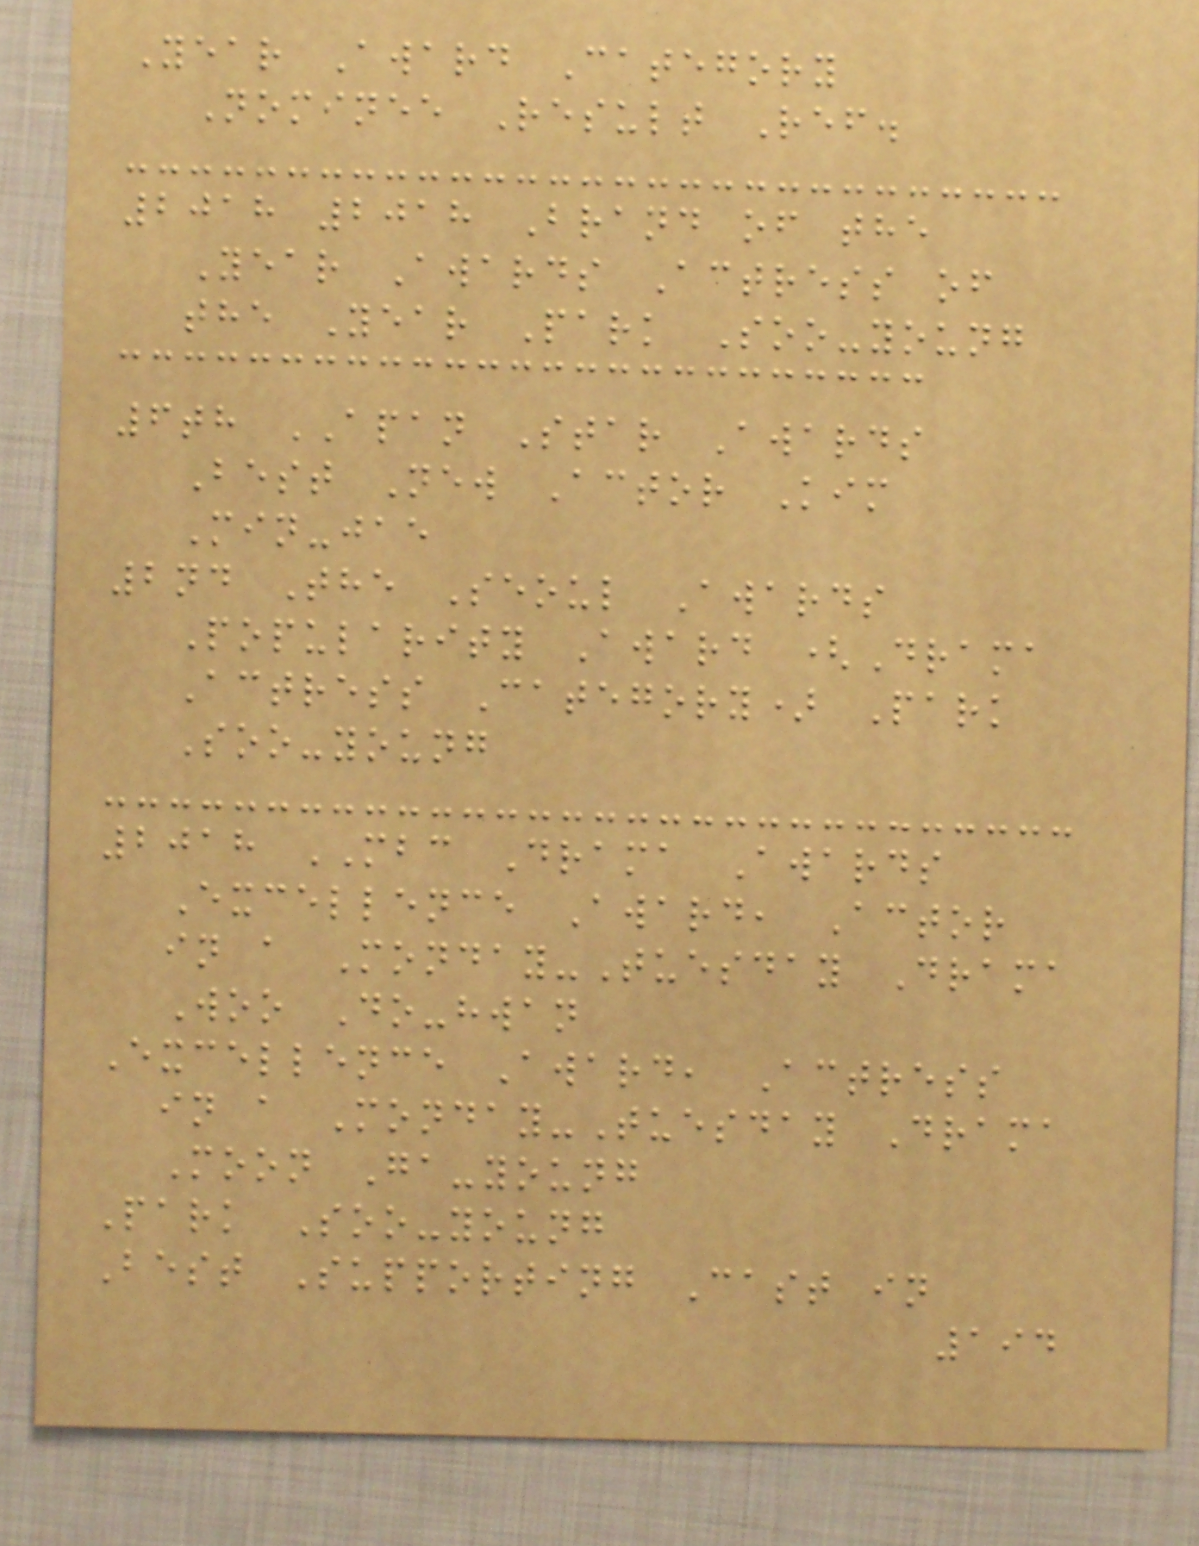Year Award Category
Nominee Result Ref.
2018 2018 Brand of the
Year Awards Actress of
the Year Park Soo-young
6th APAN Star Awards
Best New Actor Kim
Min-jae
2nd The Seoul Awards
Popularity Award (Drama
Actress Category) Park
Soo-young
2018 MBC Drama Awards
Excellence Award, Actor
in a Monday-Tuesday Drama
Woo Do-hwan
Excellence Award, Actress
in a Monday-Tuesday Drama
Moon Ga-young
Park Soo-young
Best Supporting Cast in
194
